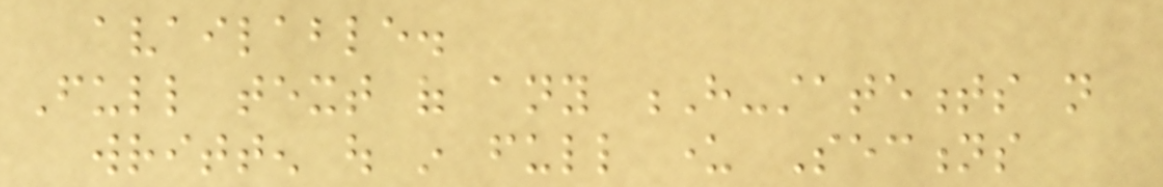available.
Full text of any H-statements not
written out in full under Sections
